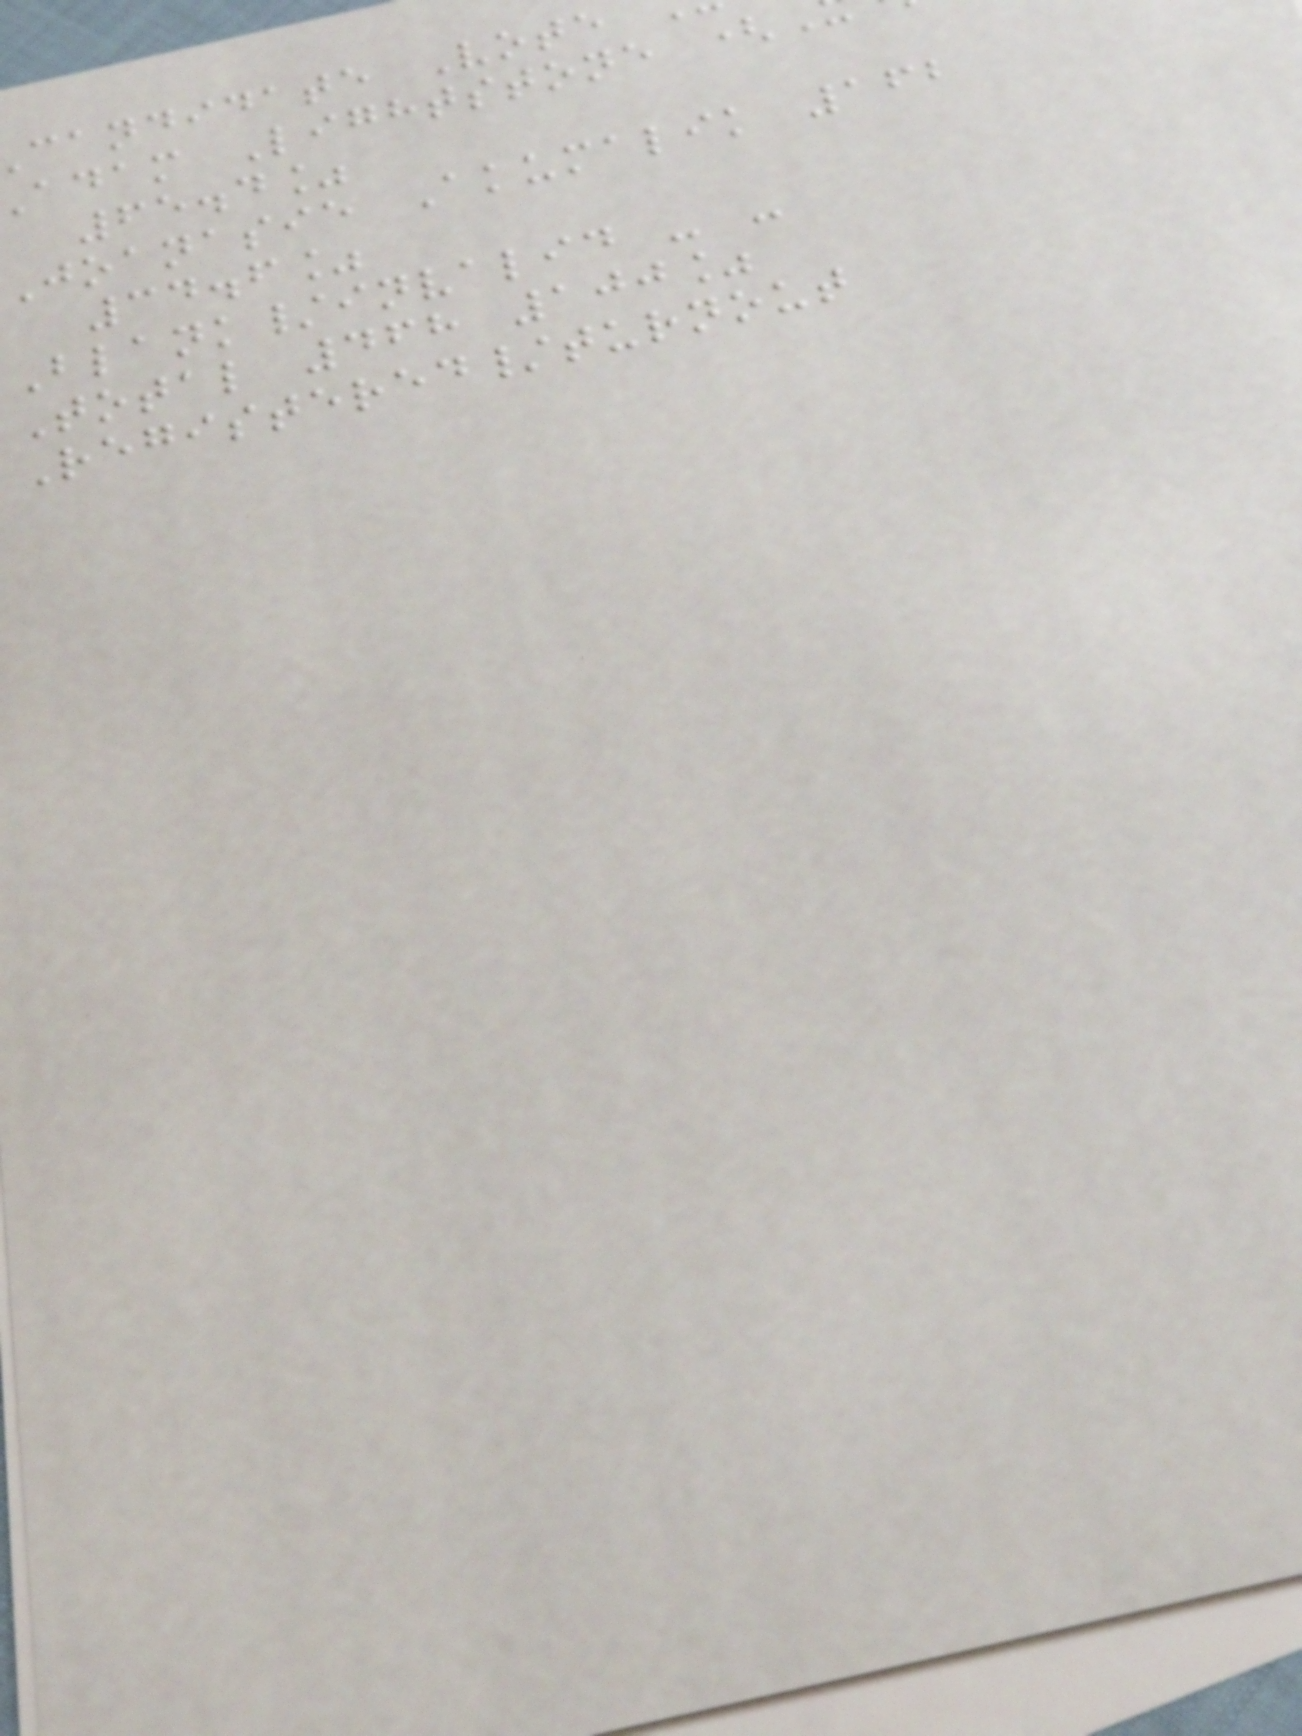candidate Vote
adam Lightstone (
65.4%
Joanasie Akumalik 162
34.6%
Blank/invalid - -
Total 468 100%
Registered/turnout
